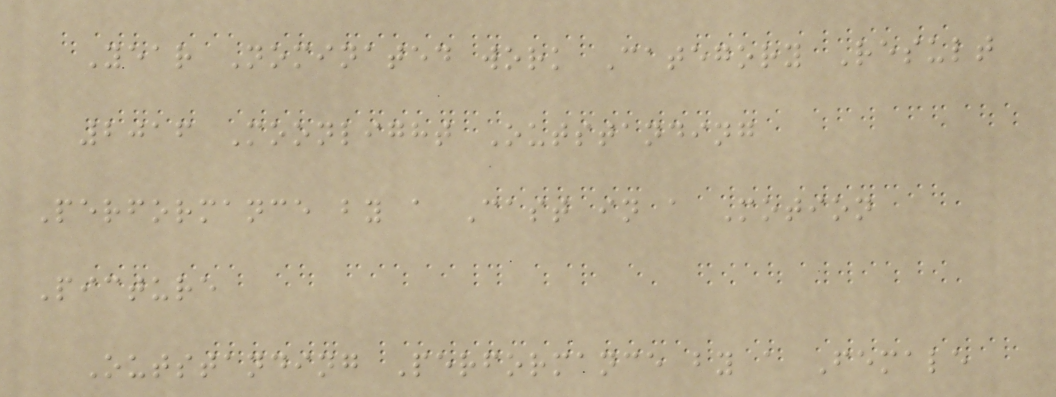Year Nominated work Category Result
2016 Moonlight Outstanding
Performance by a Cast in a Motion
Picture
Outstanding Performance by a Female
